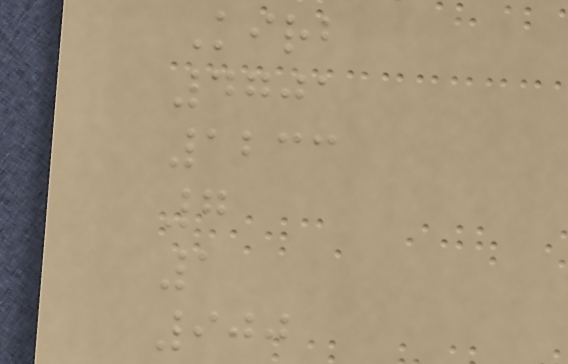Kirb
4701
1233
7
1
900
